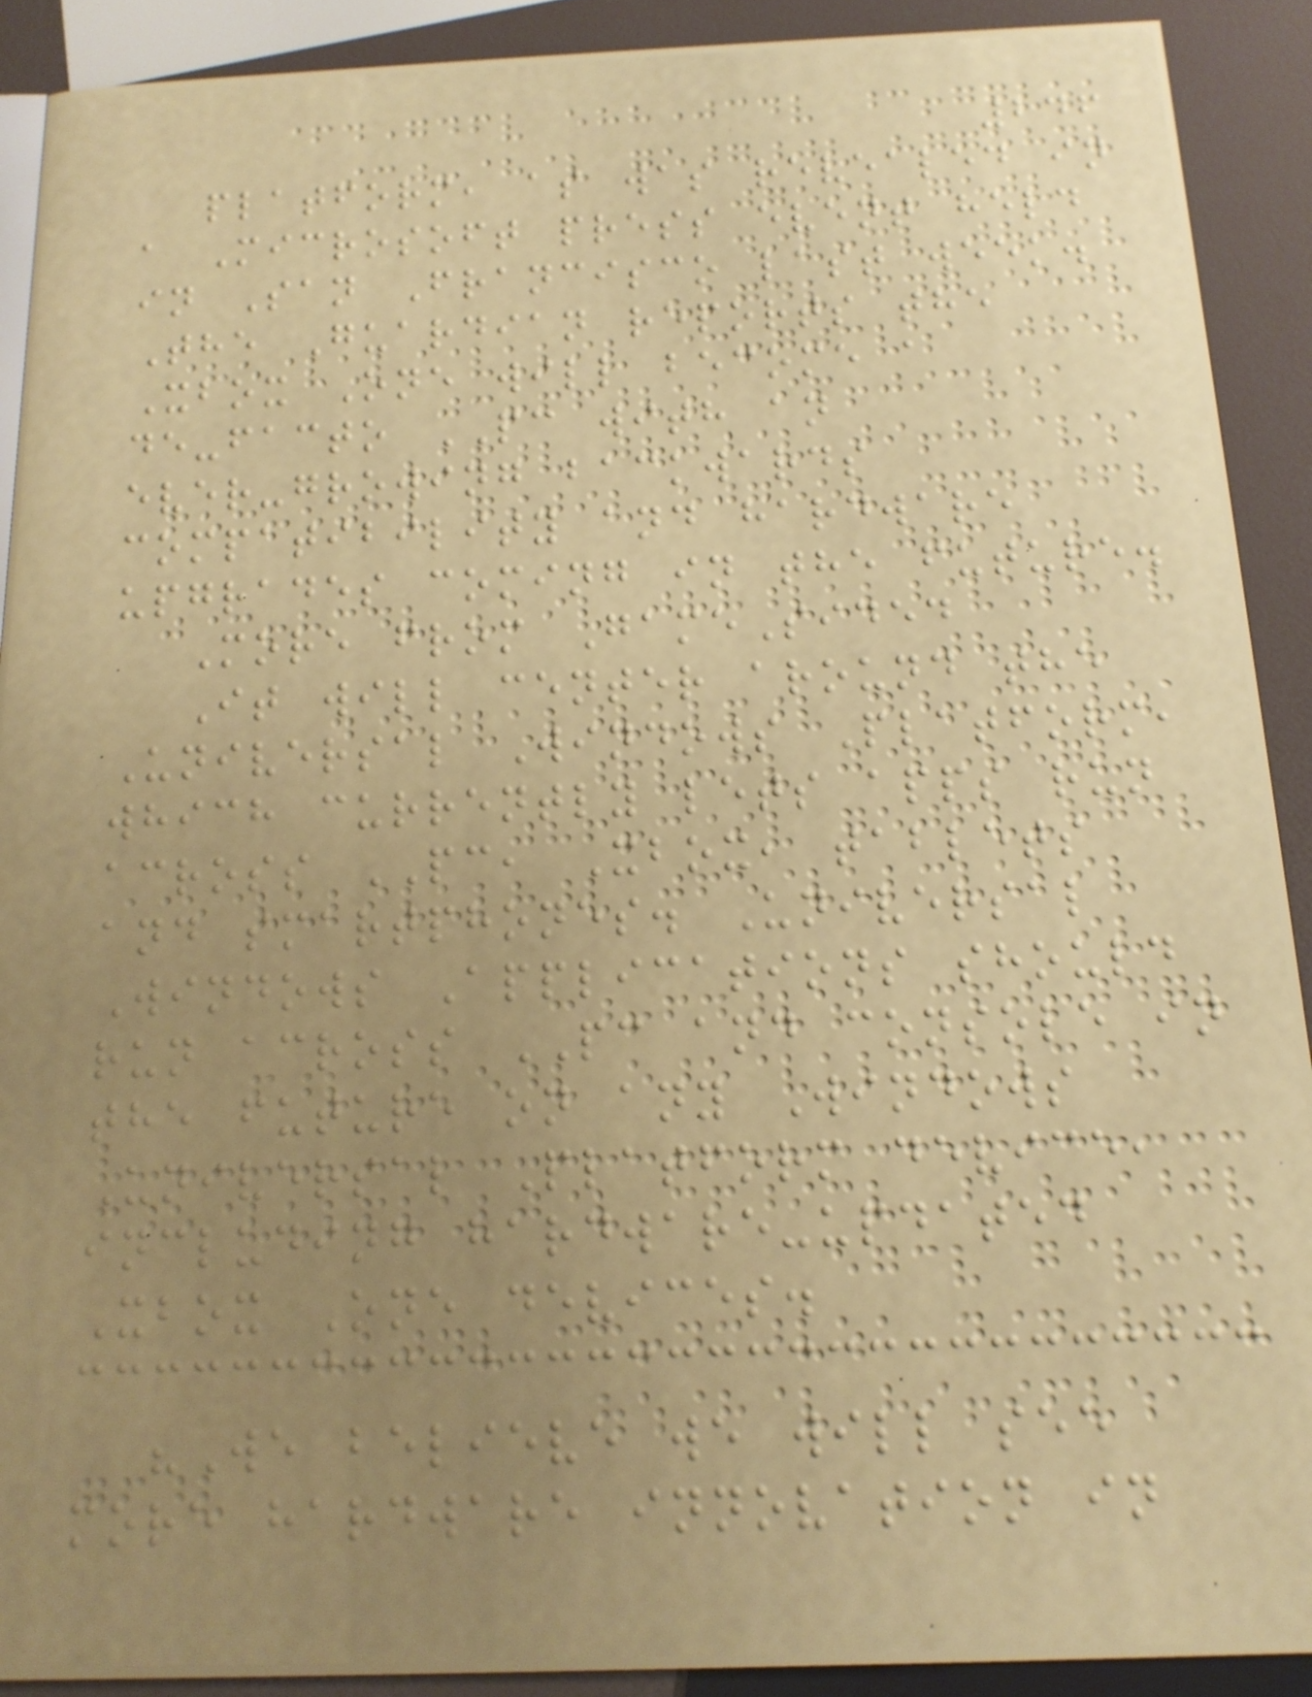246
platform, as was revealed in
a Microsoft press event held
in San Francisco last week.
The Guardian reports the
Xbox One will become a
de-facto PC with an
ever-growing backwards
compatibility and hardware
upgrades coming in the future.
More from GameSided
It will center around the
Universal Windows Platform,
which currently lets apps run
across PC, Xbox, tablets
and smartphones. Universal
Windows Applications should
run across PC and console in
the future on any Windows
Universal Platform device,
including hardware-updated
Xbox One devices.
"We believe we will see
more hardware innovation in
